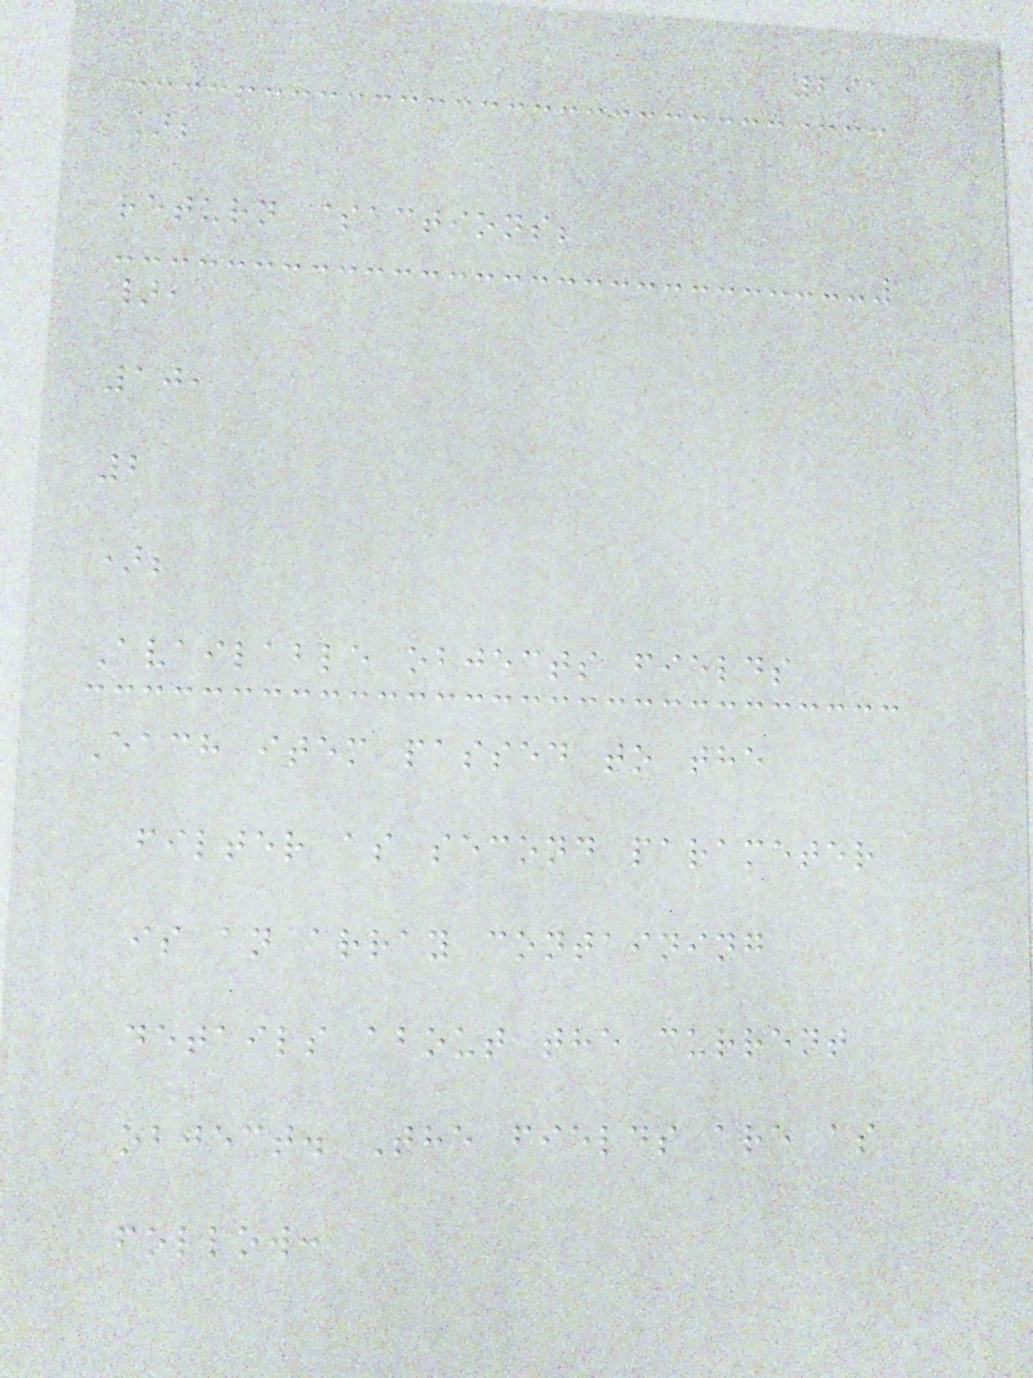291
];
return $actions;
},
10,
2
);
Available objects fields
Each item passed to the
filter as second parameter
is an array containing
details about the current
object. The fields are as
follow:
